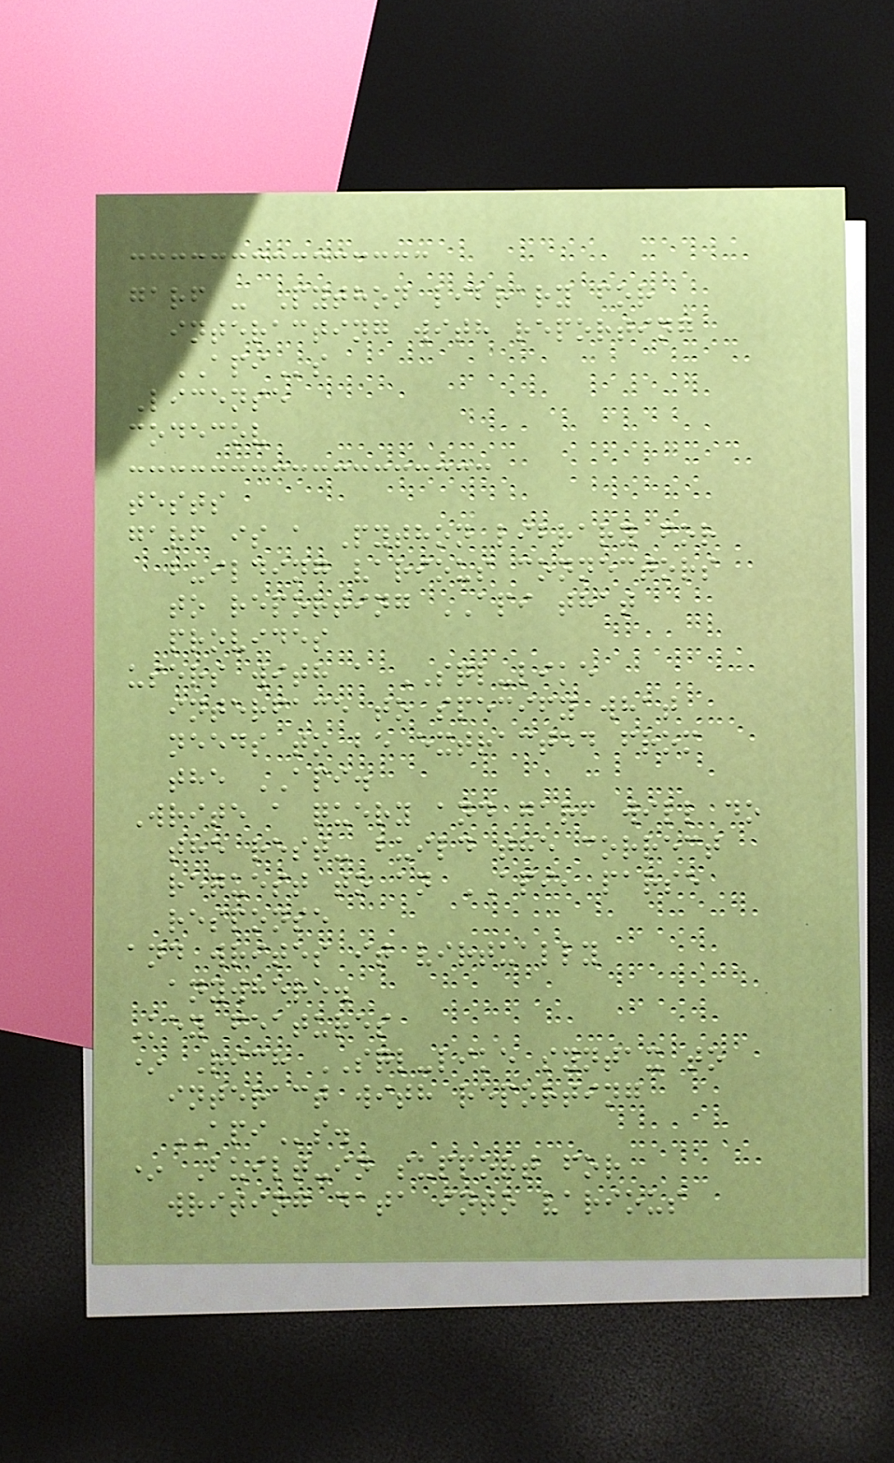garf - Python library for
interacting with reporting
APIs
License
codecov
tests
garf is a Python library for
building various connectors
to reporting API that
provides
users with a SQL-like
interface to specify what
needs to be extracted from
the API.
Write a query and garf will do
the rest- build the correct
request to an API, parse
response
and writes it virtually
anywhere.
Key features
* Rich SQL-like syntax to
interact with reporting
APIs.
* Built-in support for
writing data into various
